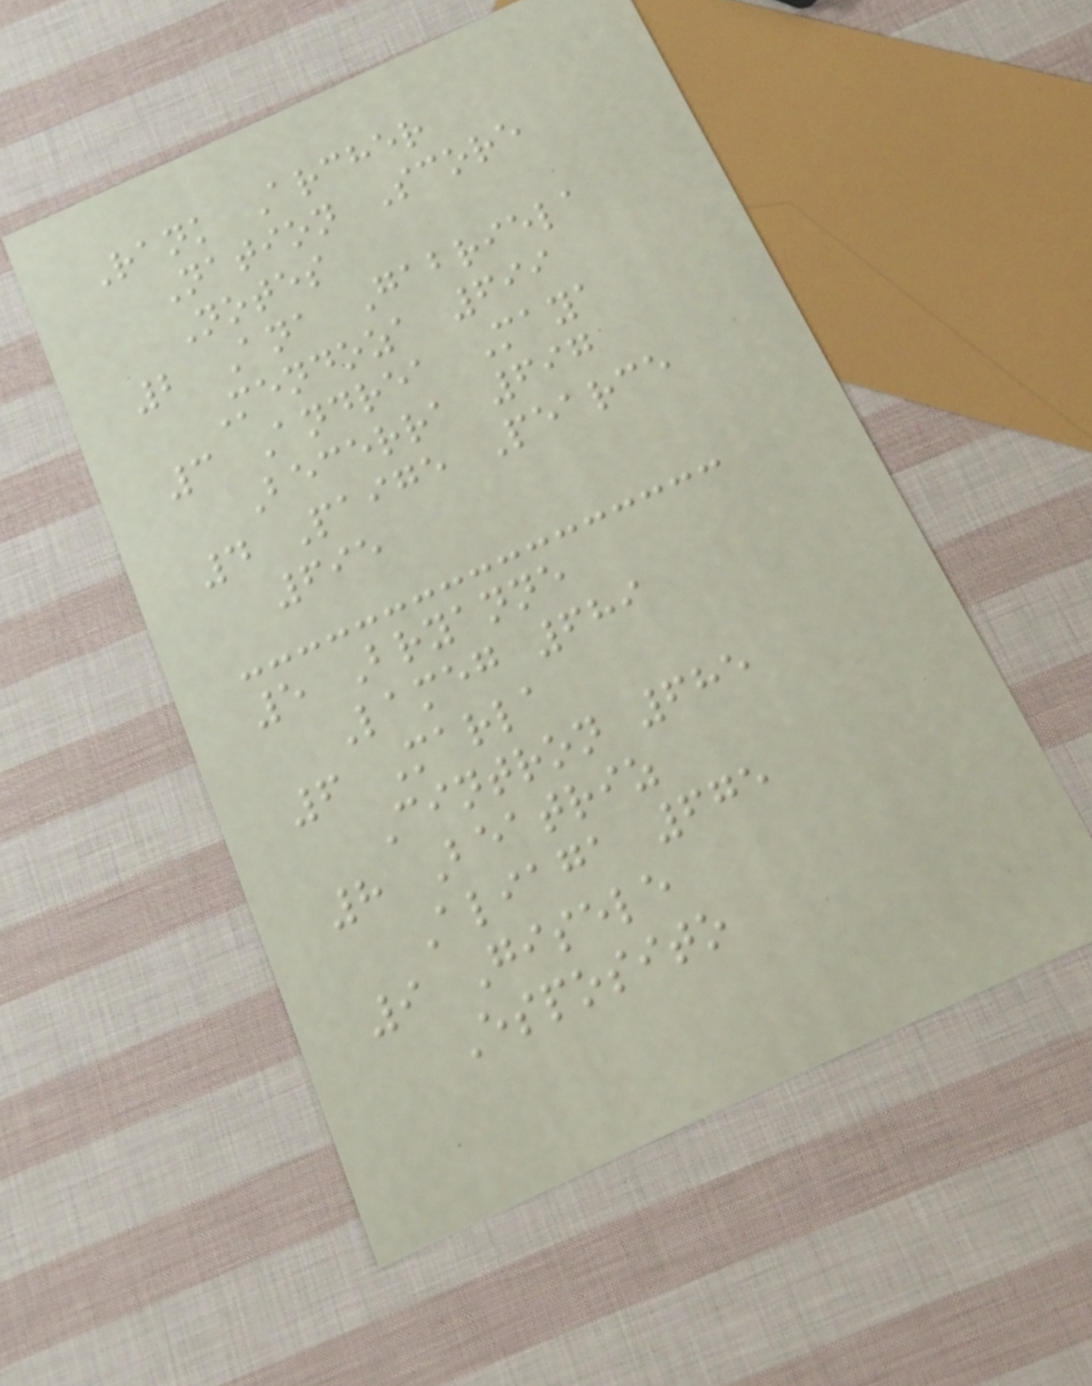Rank Archer
Nation Score
Notes
2 Ana Gabriela
Mendoza 699
3 Andrea Maya
Becerra 697
4 Paige Pearce
695
5 Bryanne
Lameg 689
6 Marla
Cintron 685
8 Beatriz
Aliaga 675
9 Gisele
Esposito
